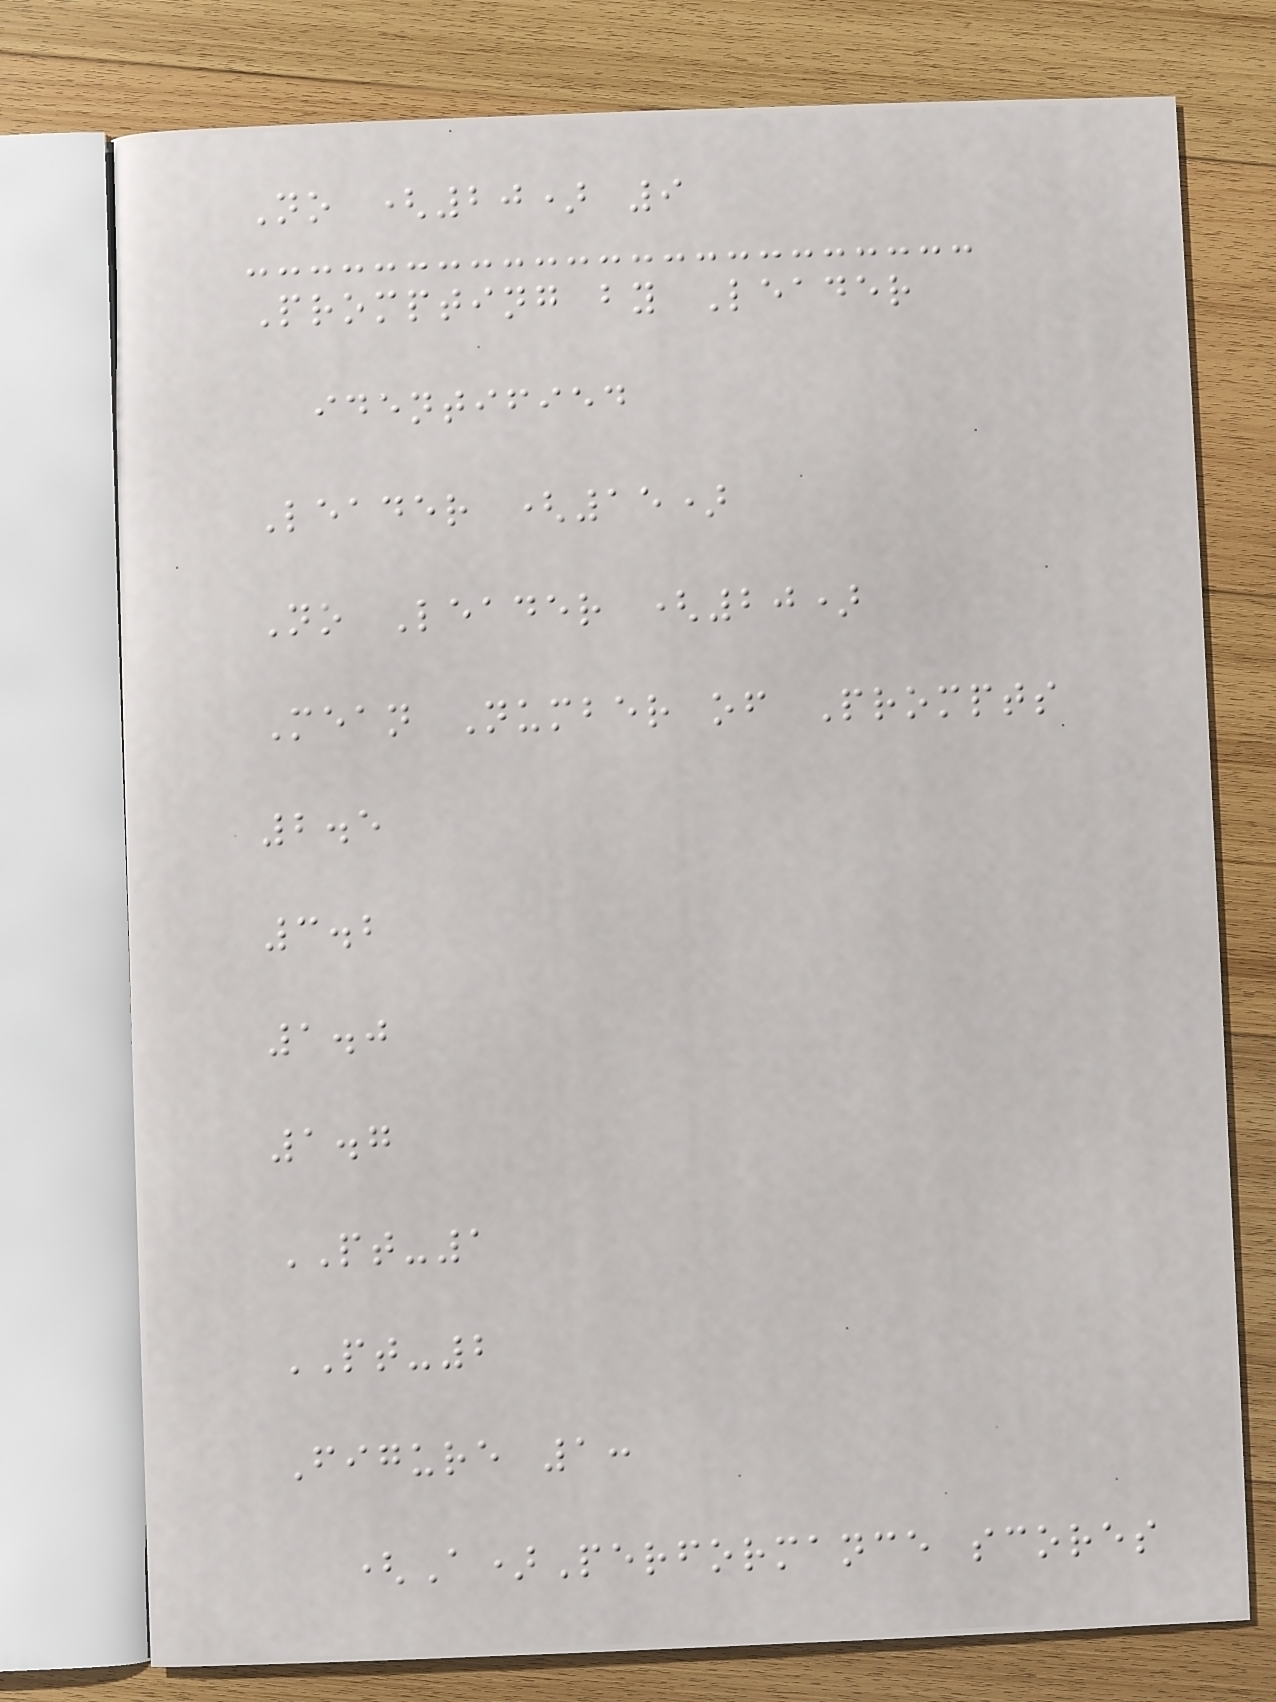No (20) 9
Prompting by Leader
identified
Leader (15)
No Leader (20)
Mean Number of Prompts
2.5
3.2
1.0
1.7
PT-1
PT-2
Figure 1:
(A)Performance scores
